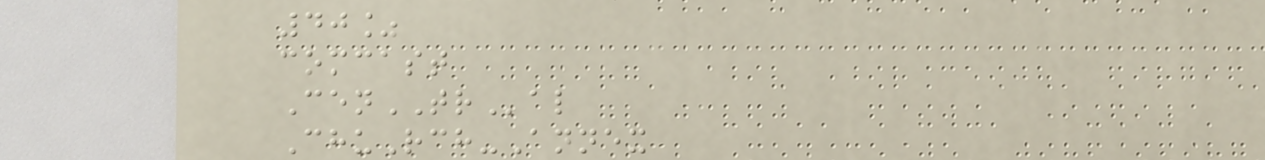40%
comcast
CenTRal
ChuRch-Annex
